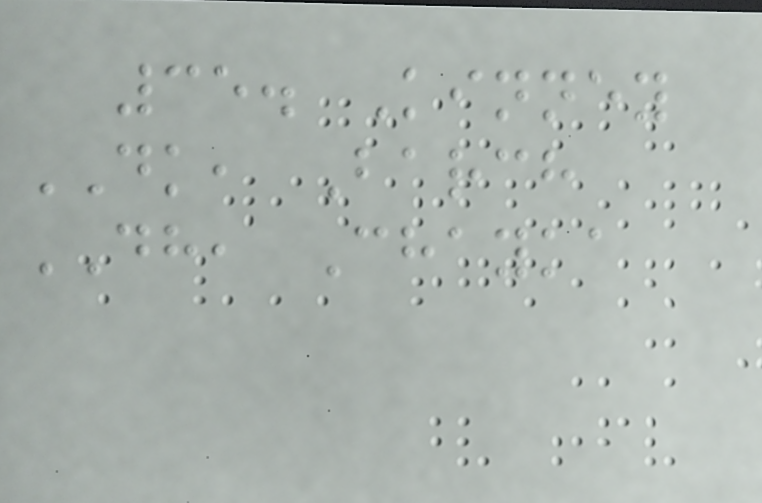35. Kinney
DK, Barch
DH, Chayka
